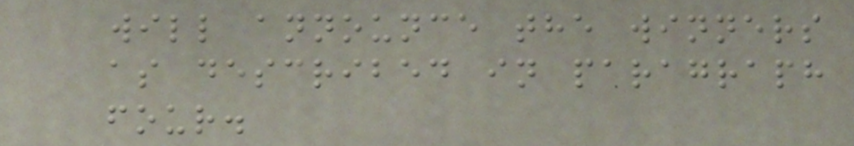will announce the winners
as described in paragraph
four.
